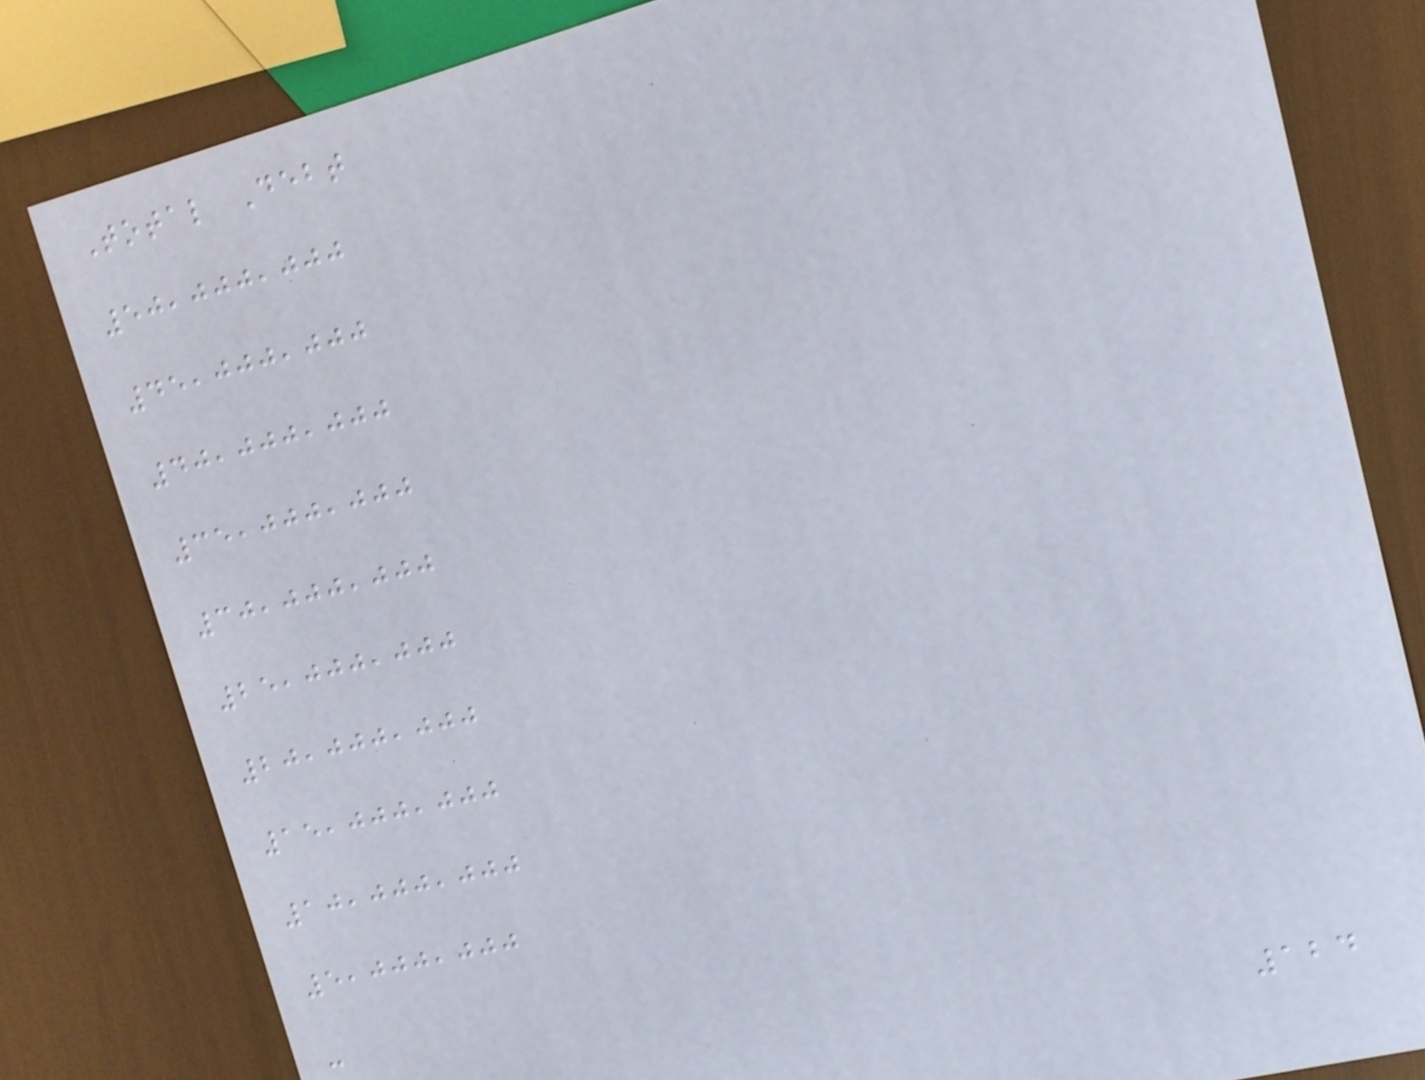Total Debt
50,000,000
45,000,000
40,000,000
35,000,000
30,000,000
25,000,000
20,000,000
15,000,000
10,000,000
5,000,000
-
124
